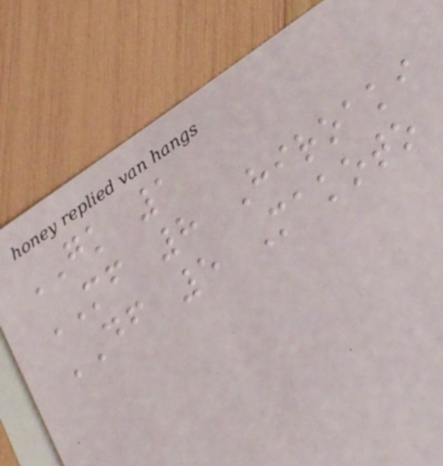GK 1
MF 8 Hiroaki
DF 5 Makoto
